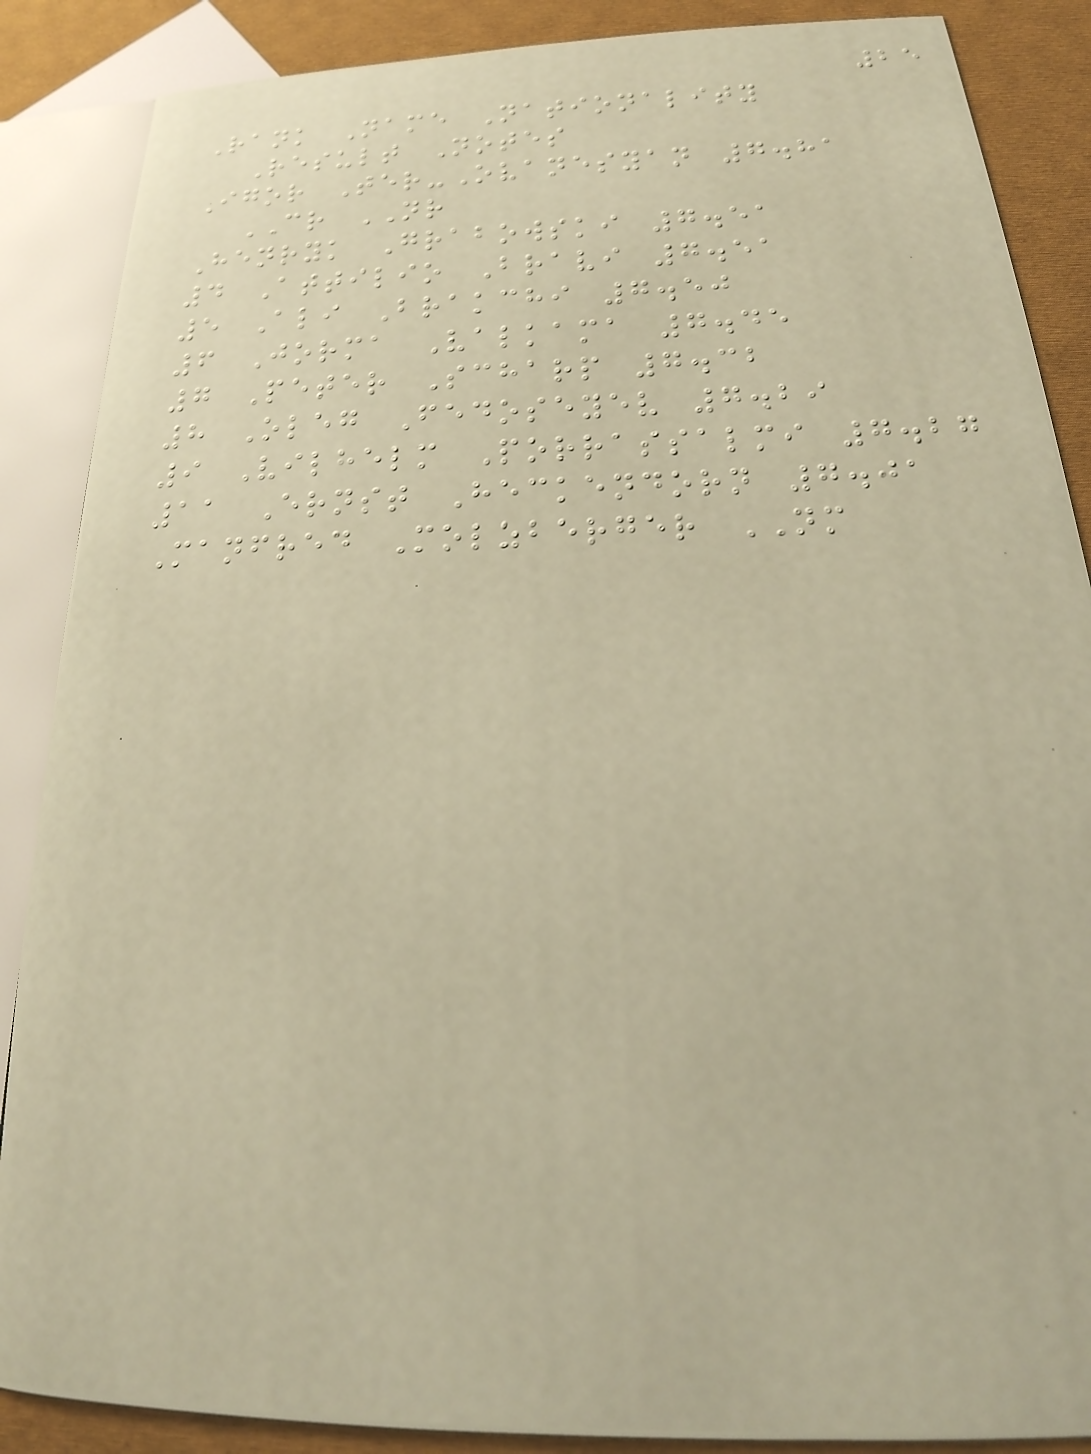25
Rank Name Nationality
Result Notes
Igor Ter-Ovanesyan 7.81
CR NR
Henryk Grabowski 7.51
4 Attilio Bravi 7.51
5 Ali Brakchi 7.50
6 Jorma Valkama 7.45
7 Peter Scharp 7.32
8 Oleg Fedoseyev 7.29
9 Vilhelm Porrassalmi 7.27
11 Ernst Heckendorn 7.01
Manfred Molzberger NM
